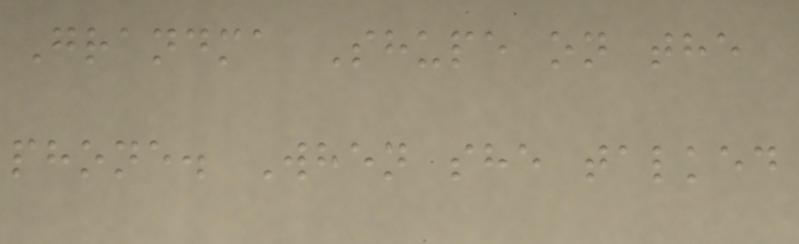Grandma Shupe on the
phone. When she talked
